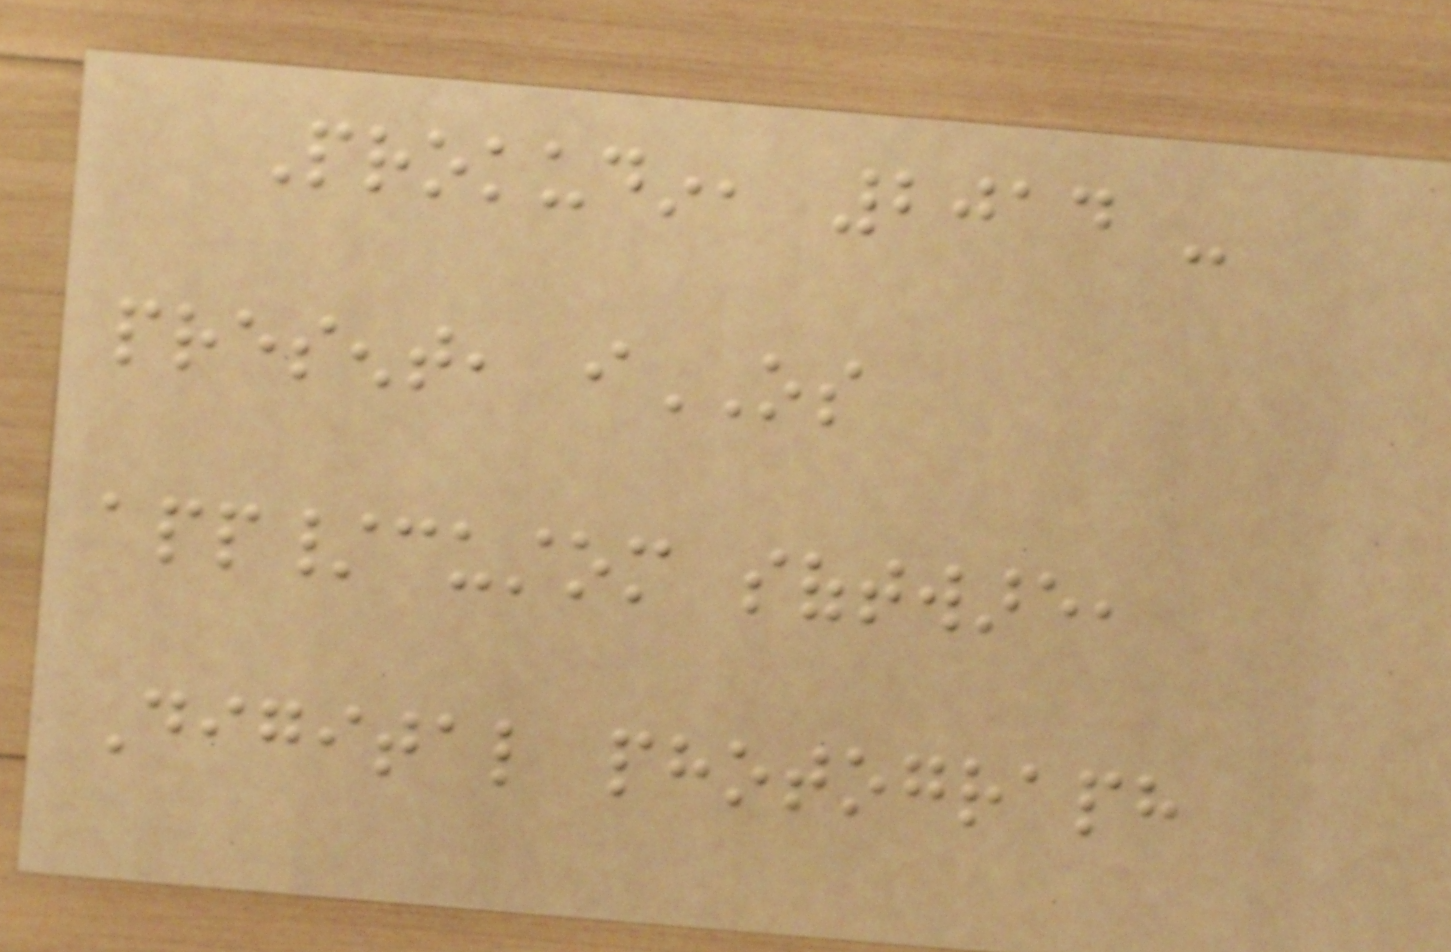Prokudin, 2014 -
present, iOS
app/custom software,
Digital photograph
